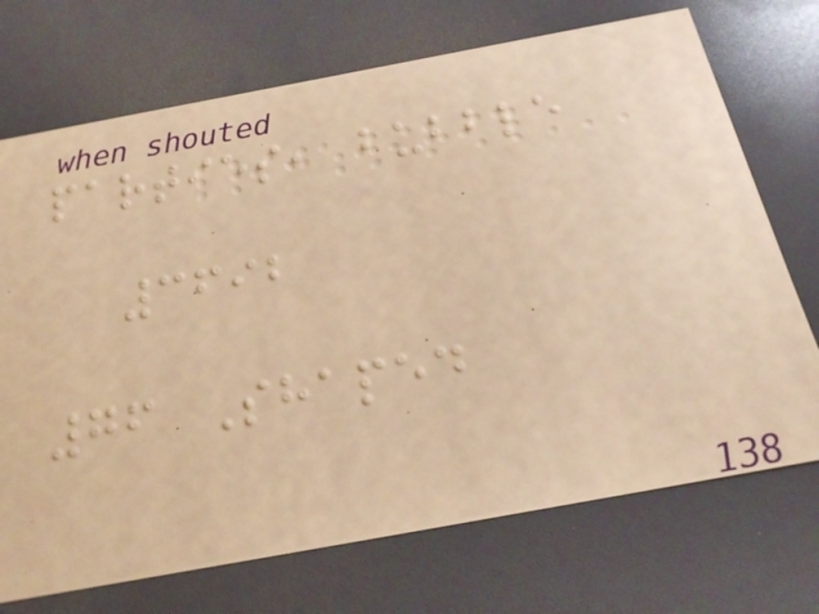parties, bubble
3692
76 Shaped
